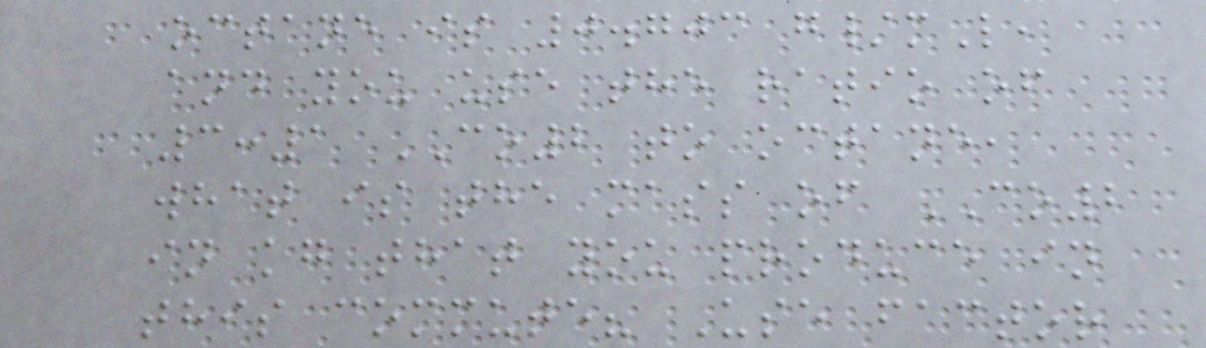octane is 0.703 g/mL,
and you use the ratio of
3:1 CO2 to octane,
what is the mass of CO2
in kg that you produce in
this commute? Use factor
